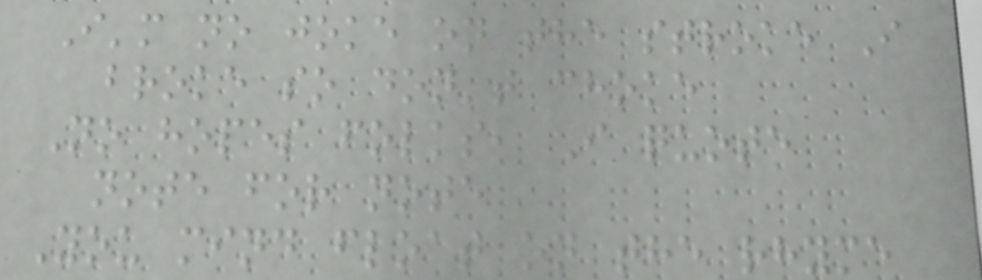I'm no joke on the stroke I
broke so don't choke
No hopes folks, I quote
note for note
You mind float on the rhyme
